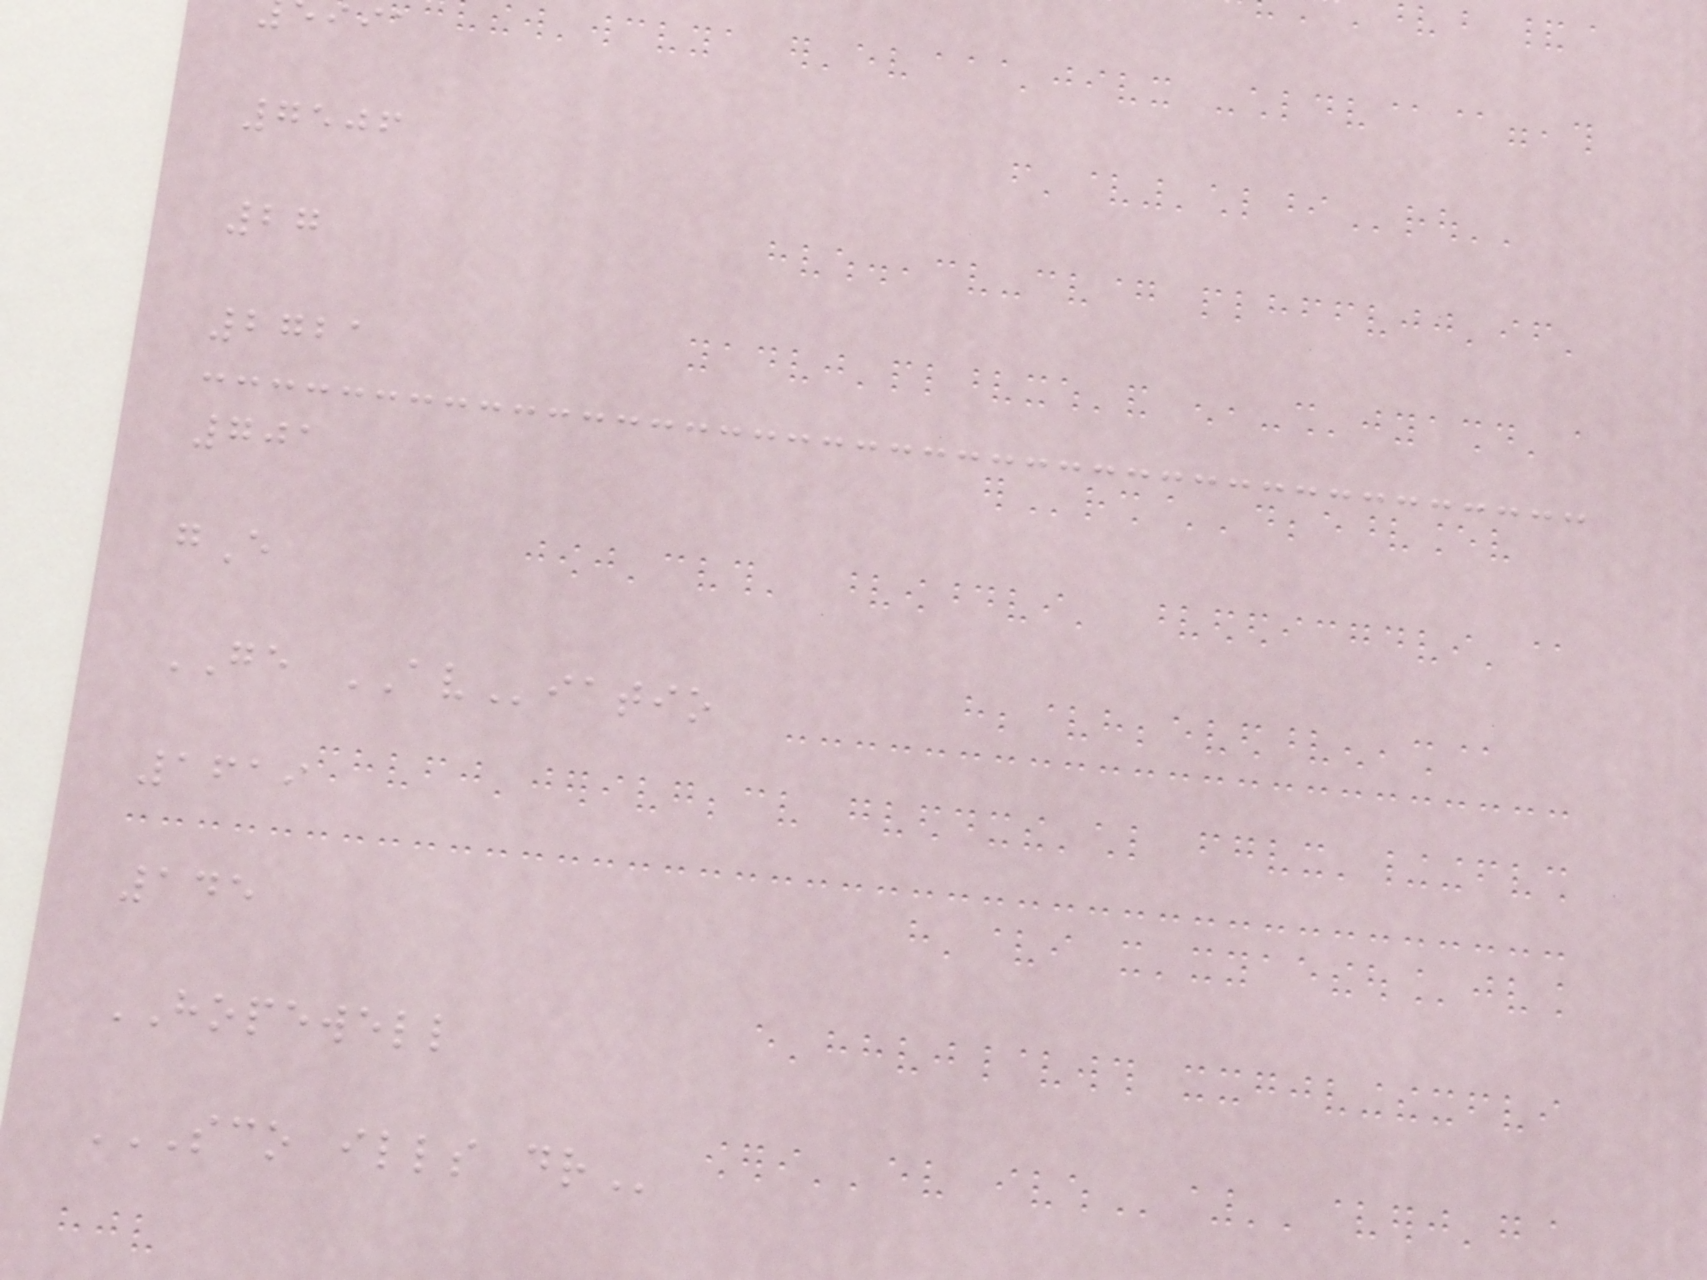7506
27
2721
701
gE
GE AViatio
1619
145
HOPEWELL
SCO ILLS DR
